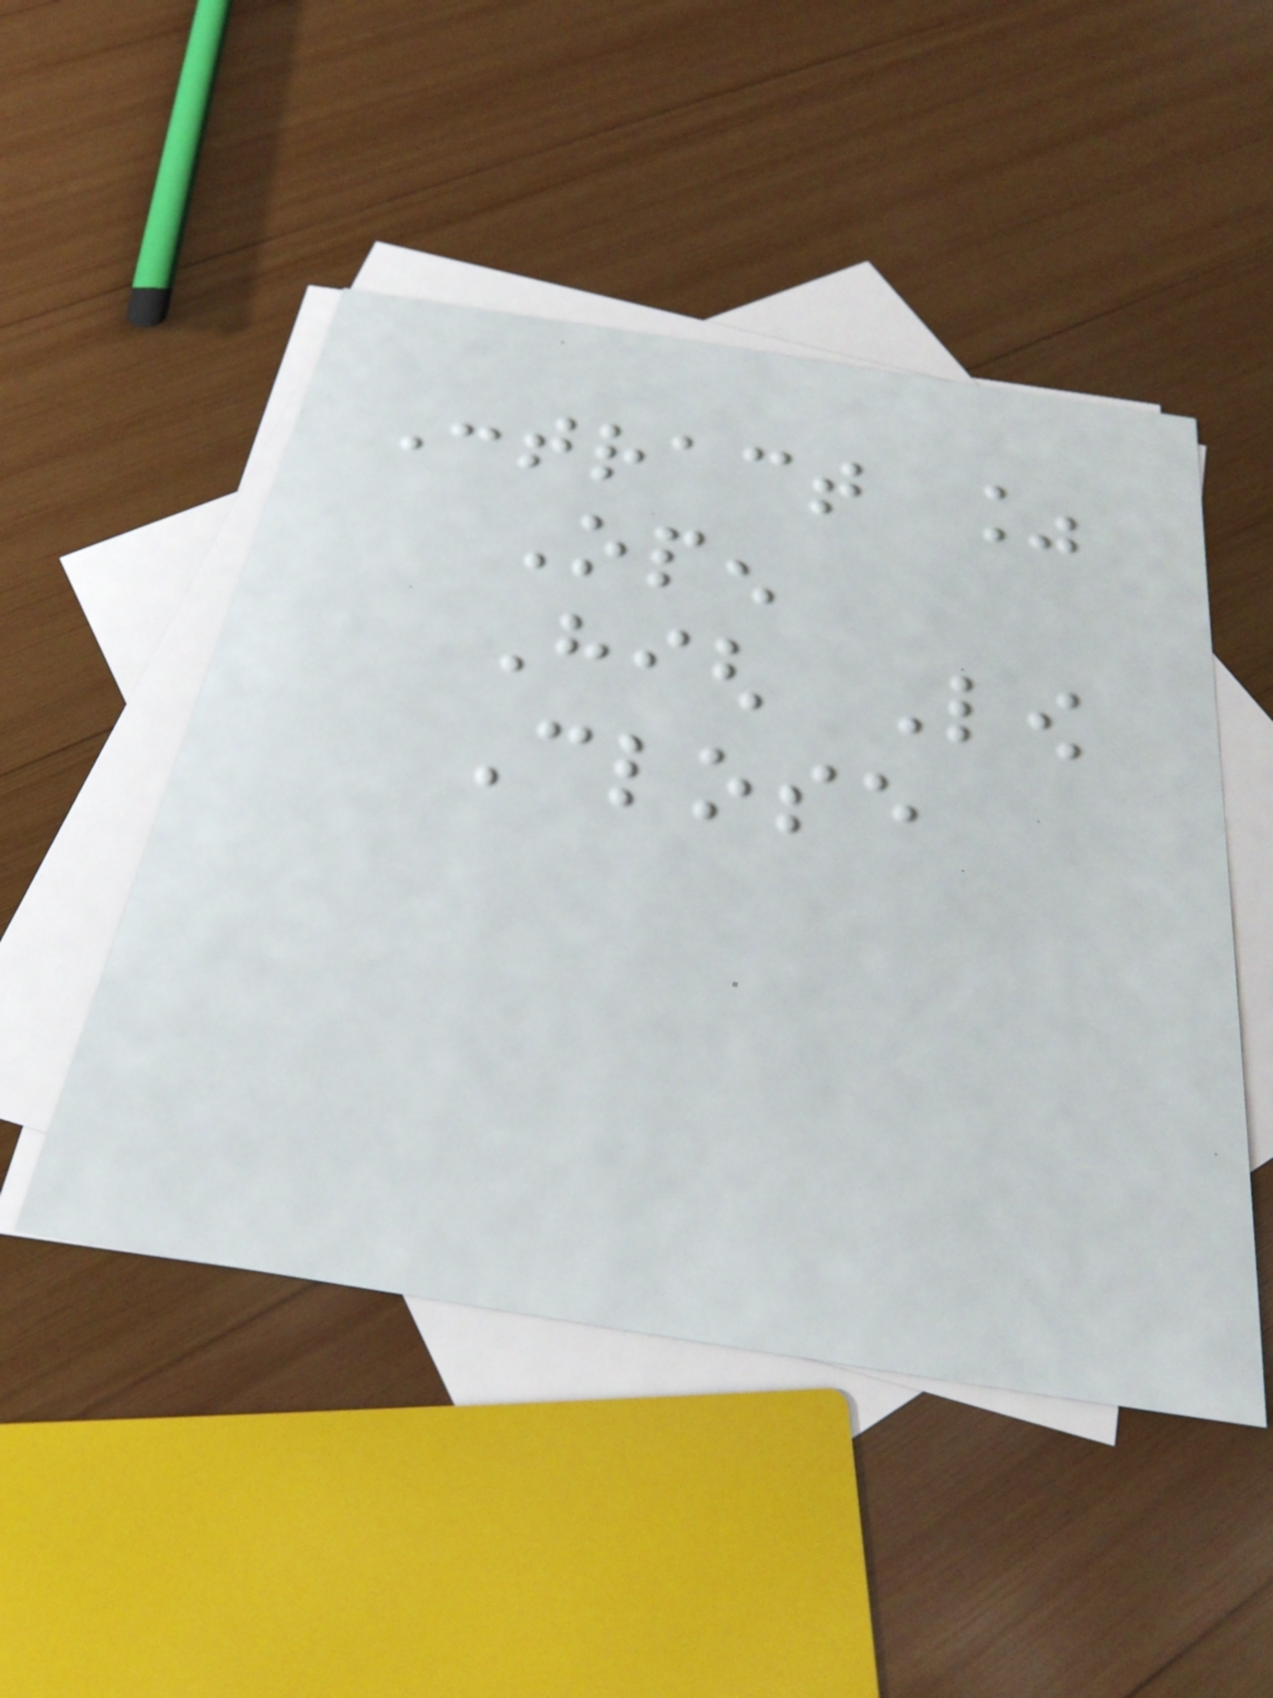Contract %
Open
High Low
Close
